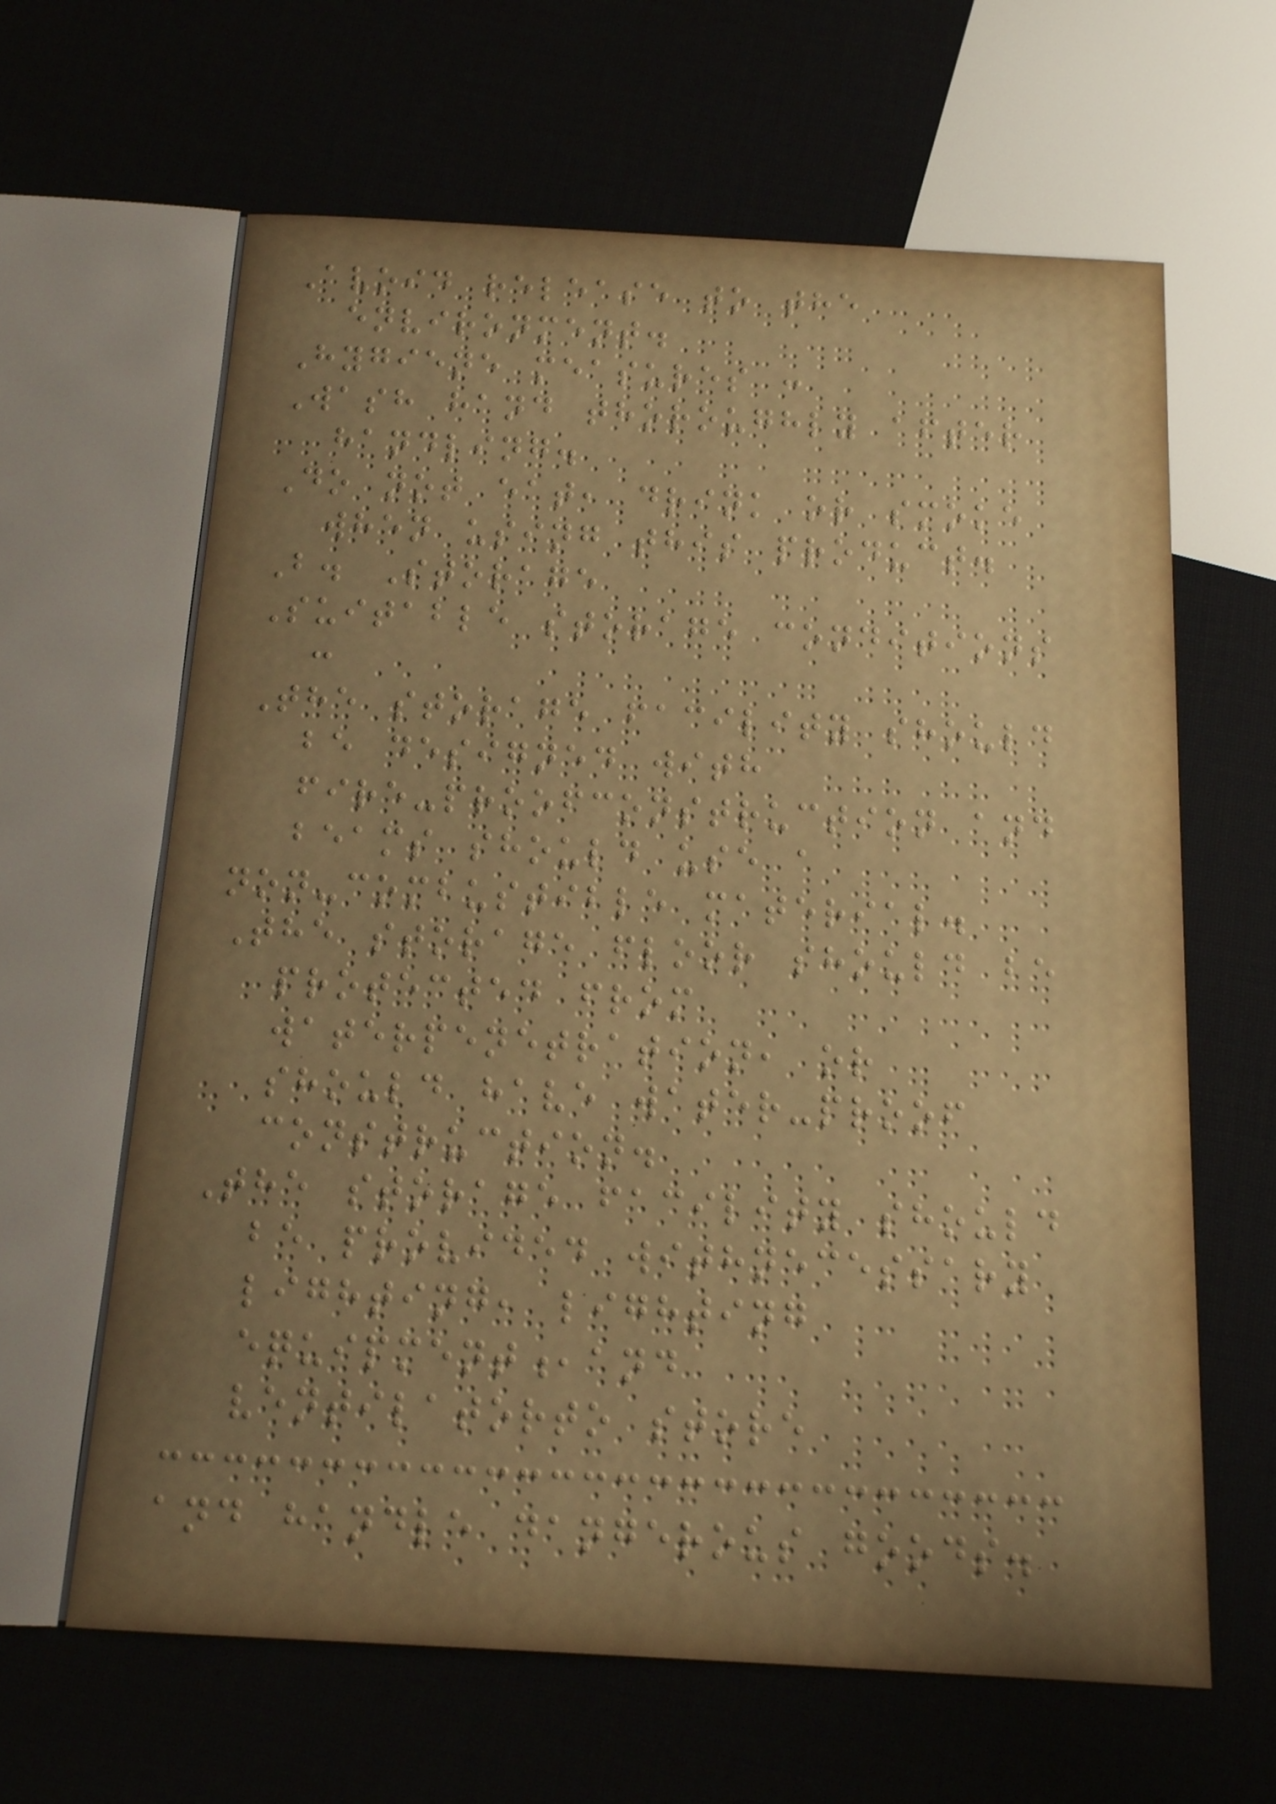Avoid release to the
environment.
Hygiene measures :
Wash hand thoroughly after
handling.
Do not eat, drink or smoke
when using this product.
B. Storage
Suitable storage conditions
:
The storage facility should
be designed with
fire-proofconstruction and
beams should use a
non-combustible material.
The storage floor should be
protected from
waterpenetration, or
should have water-proof
construction.
The storage facility should
be provided withnecessary
lighting, lighting
equipment,and
ventilatorto store
and handle dangerous goods.
